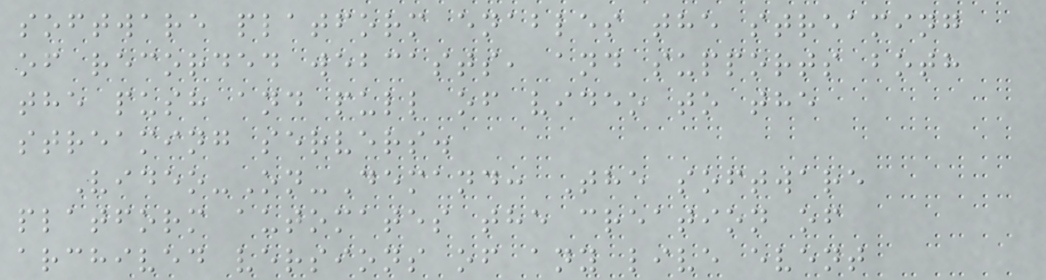software platform enables the streaming
of recorded webcasts, and supports both
the push and pull of video to the
streaming servers.
Video-On-Demand: The software
platform automates the creation of
archived versions of any live event
